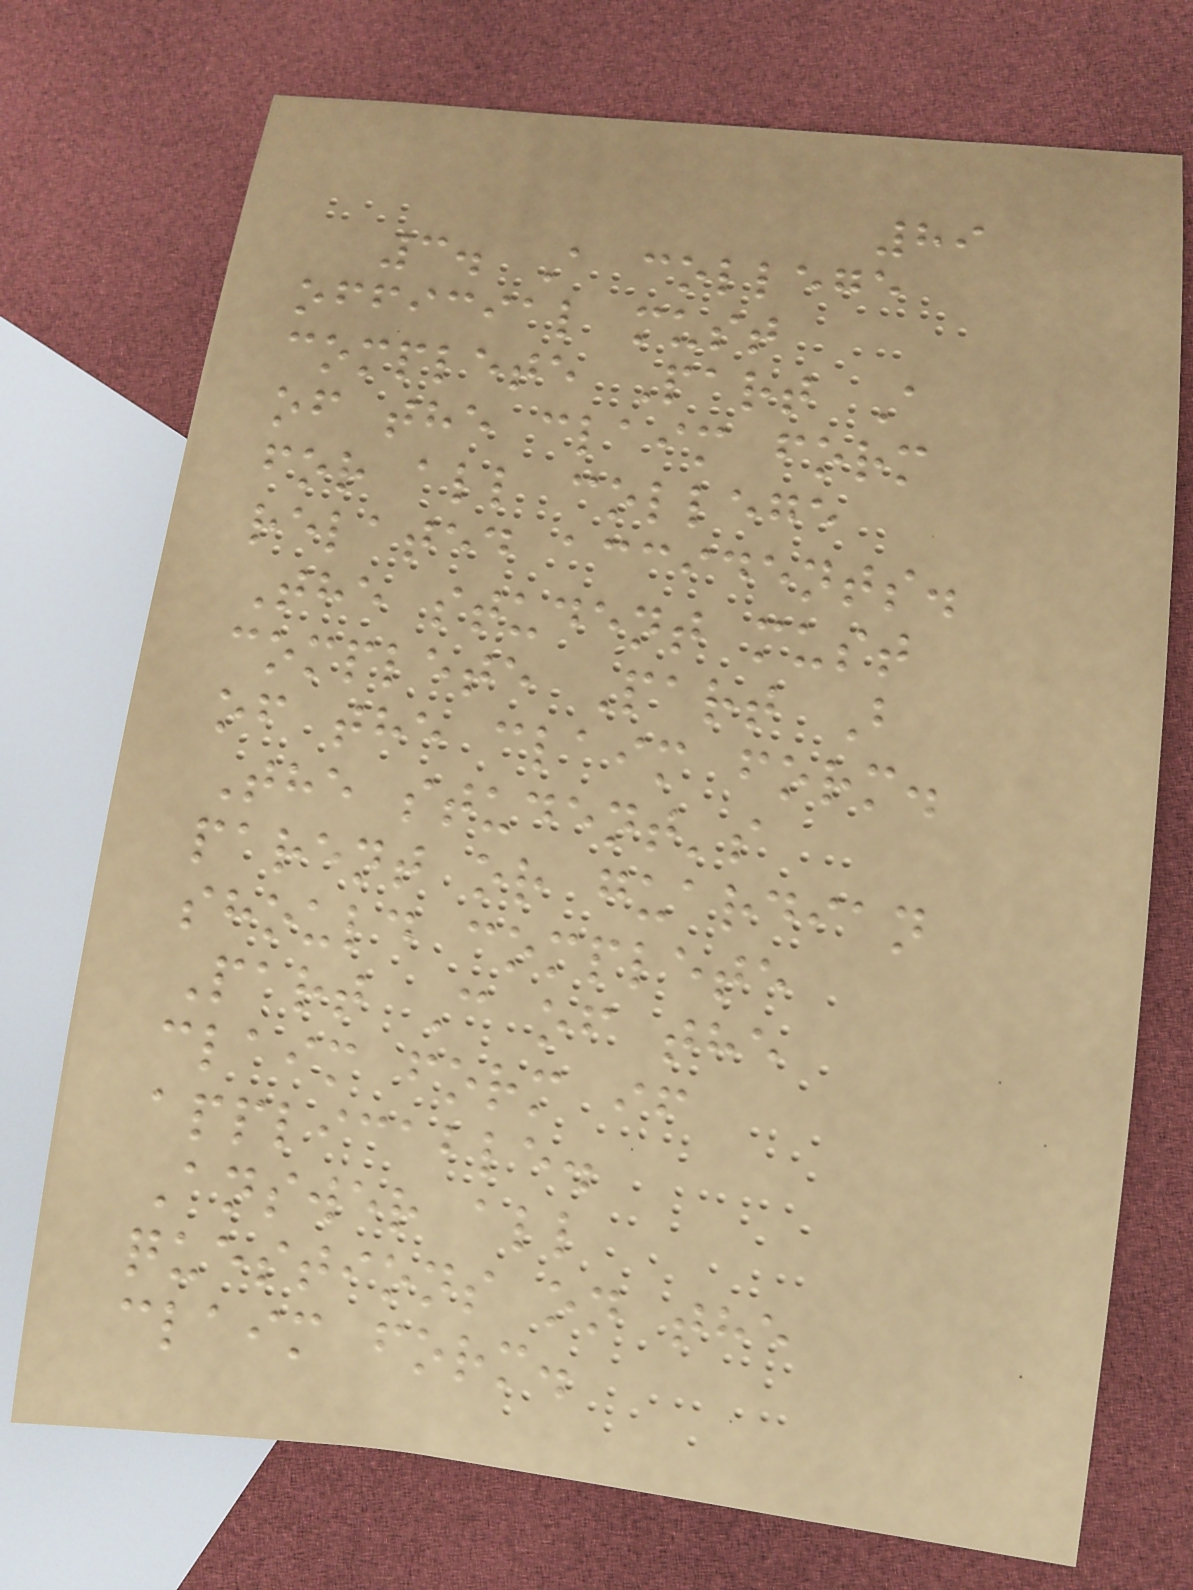89
3. A college
official must
complete Part A
of the claim form
for all college
related accidents.
The student must
complete Part B
of the claim form.
The student's
parent or guardian
should complete
Part C of the
claim form if
applicable.
Answer all
questions on the
claim form.
